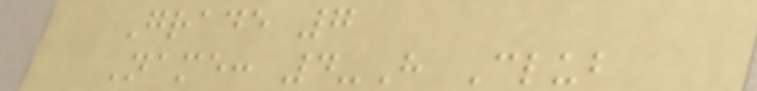Grade 7
Name: 4-H Club
